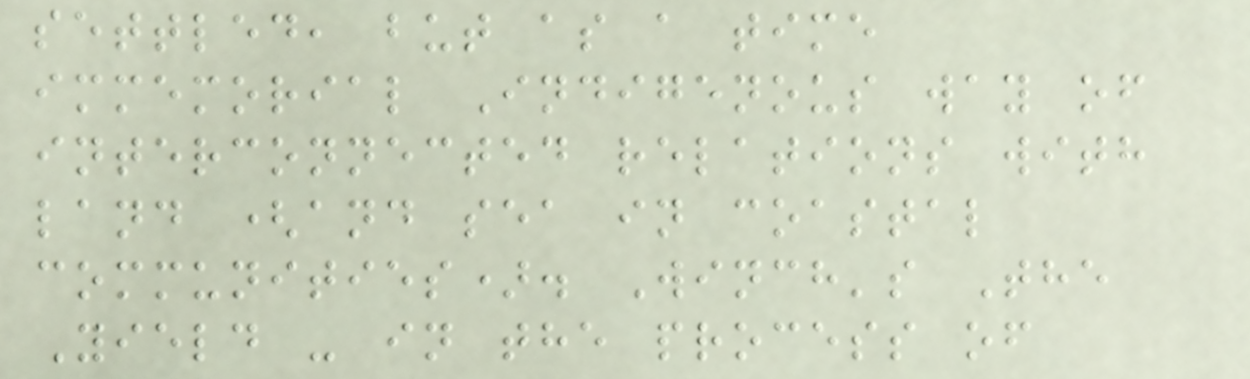settled, but as a time
immemorial Indigenous way of
interconnected relations with
land (and sea in coastal
communities). Winch's The
Yield - in the process of
